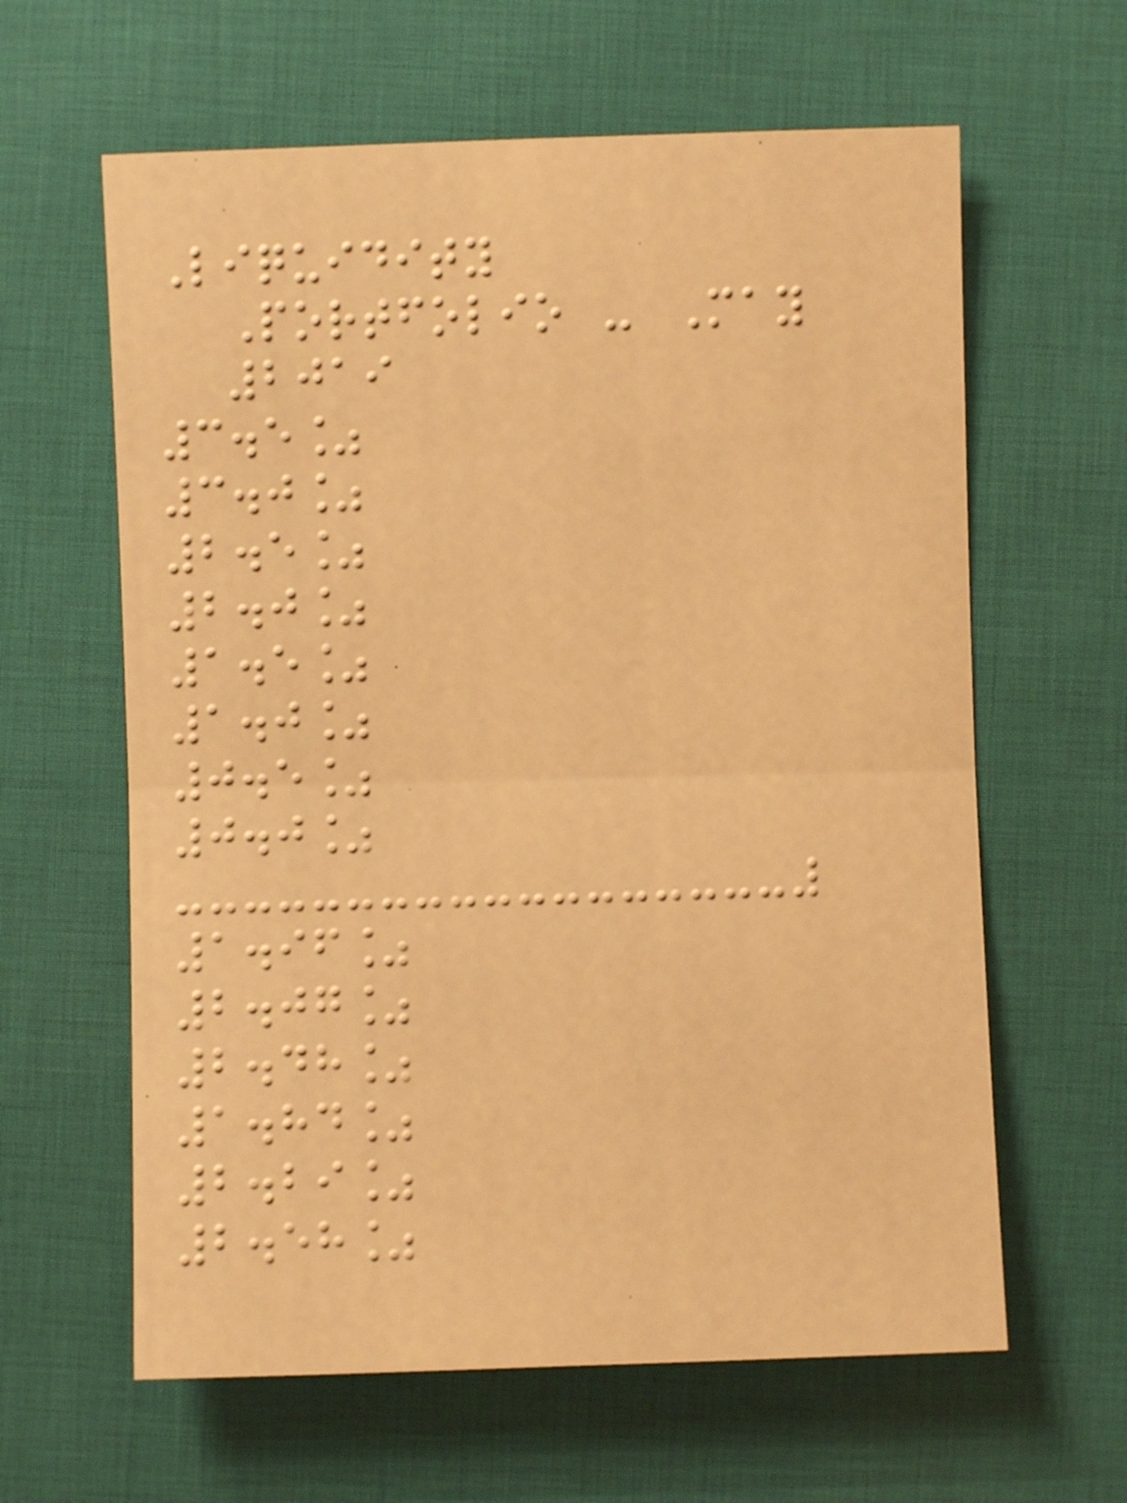Liquidity
Portfolio - May
2019
3.5%
3.0%
2.5%
2.0%
1.5%
1.0%
0.5%
0.0%
1.96%
2.07%
2.48%
1.84%
2.29%
2.58%
